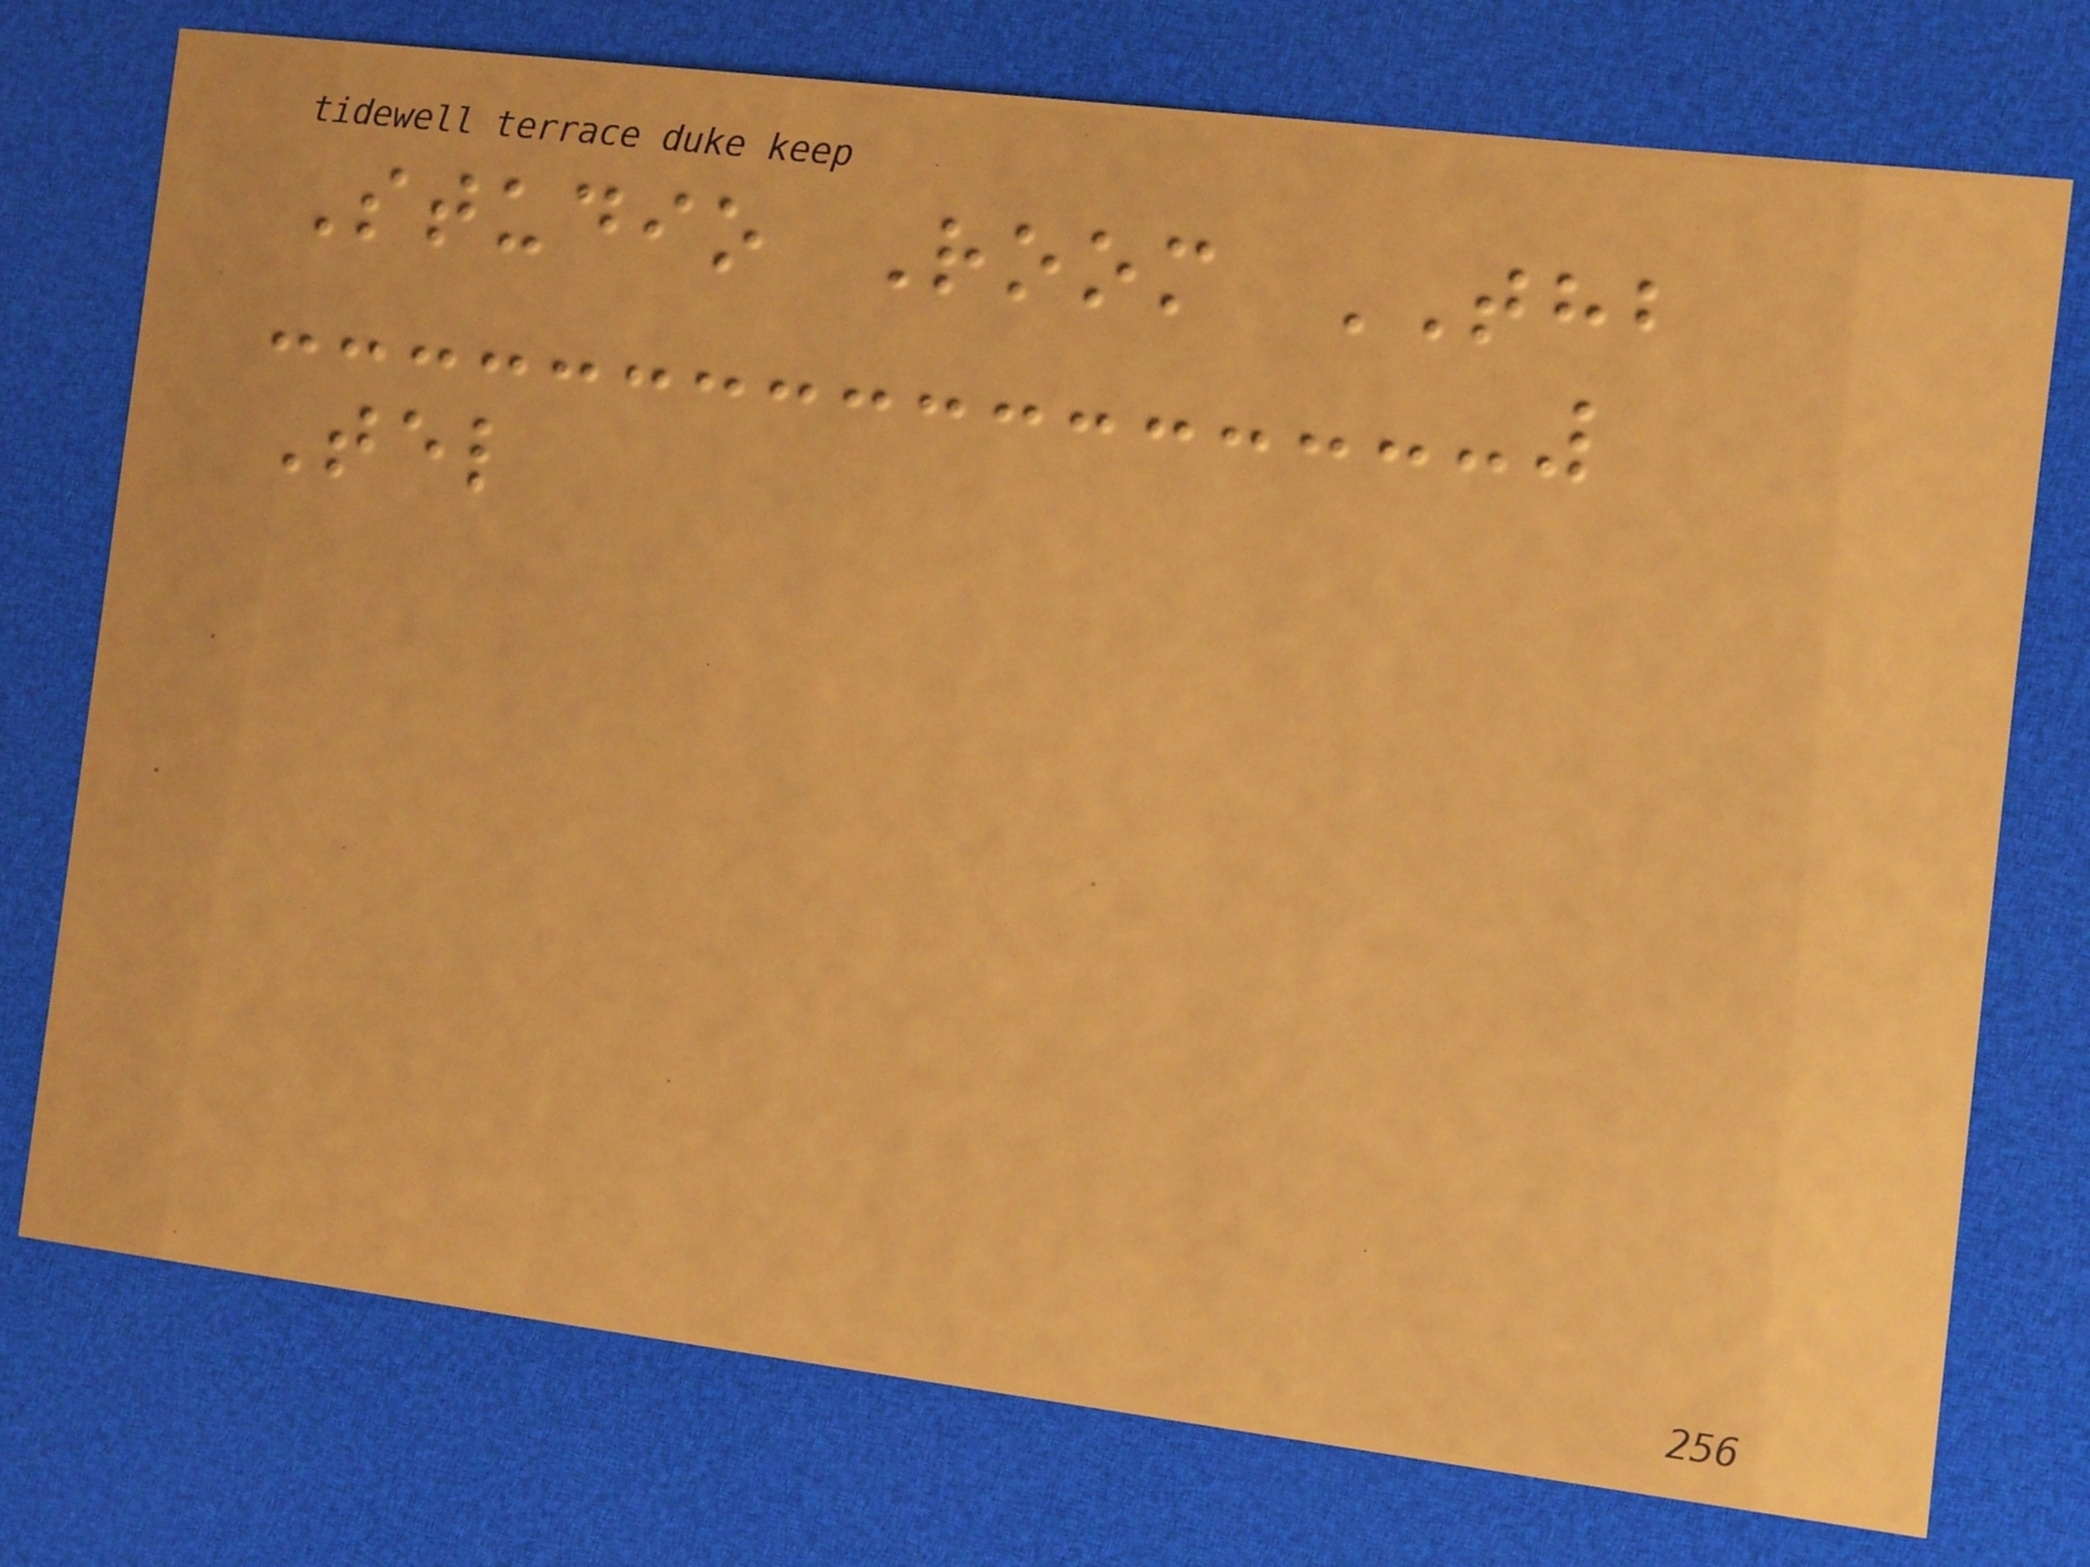Studio Room THB
Tel
